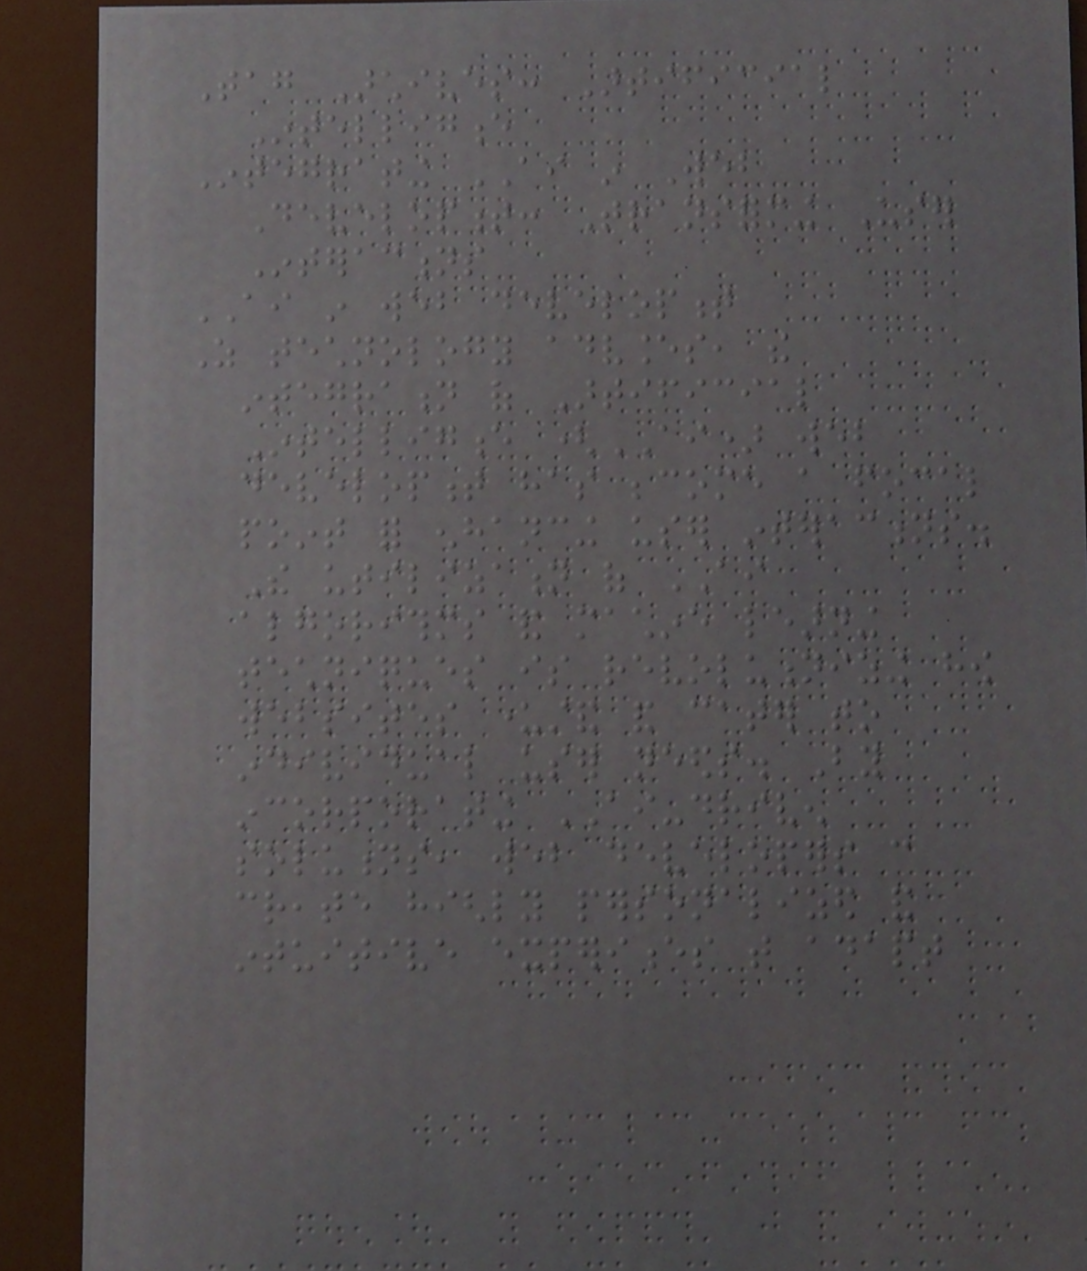Tag Archives: Artificial
Intelligence
Integrating AI in Web
Development: Transforming User
Interactions
AI in web development
As technology advances, the
integration of Artificial
Intelligence (AI) web
development has become a focal
point for enhancing user interactions.
The utilization of AI
algorithms and machine learning
techniques is revolutionizing how
websites understand and cater to
individual user needs. By
incorporating AI-driven
solutions, web developers can
create highly personalized and
intuitive experiences that adapt
